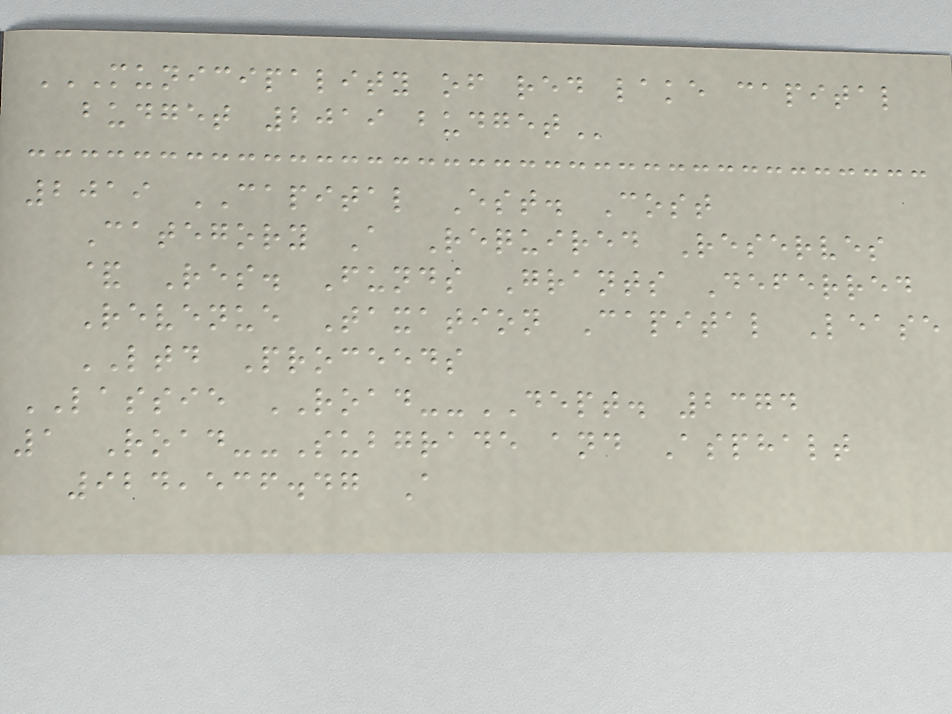MUNICIPALITY OF RED LAKE CAPITAL
BUDGET 2019 BUDGET
2019 CAPITAL Est. Cost
Category A Required Reserves
& Res. Funds Grants Deferred
Revenue Taxation Capital Lease
LTD Proceeds
LASSIE ROAD--DEPT. 2374
1 Road--Subgrade and Asphalt
924,536.47 A
